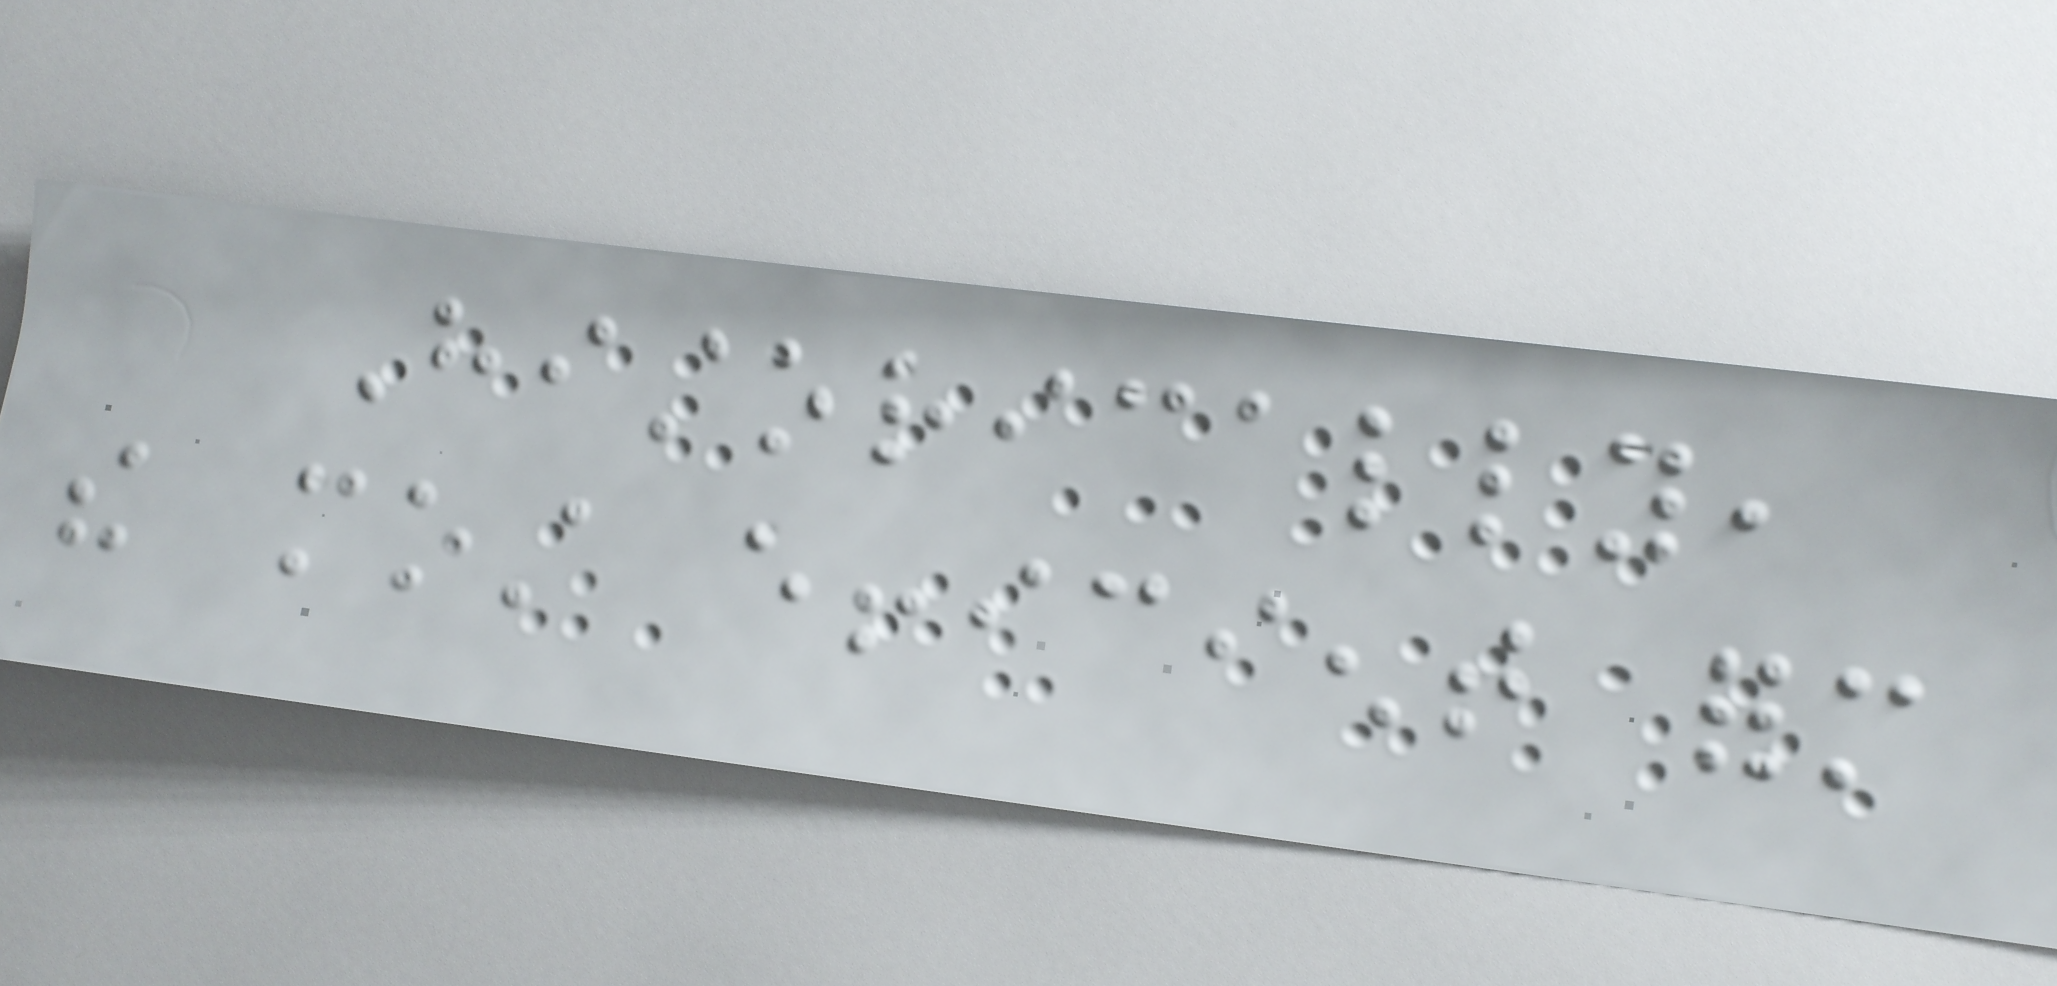Historically,
the most efficient form
